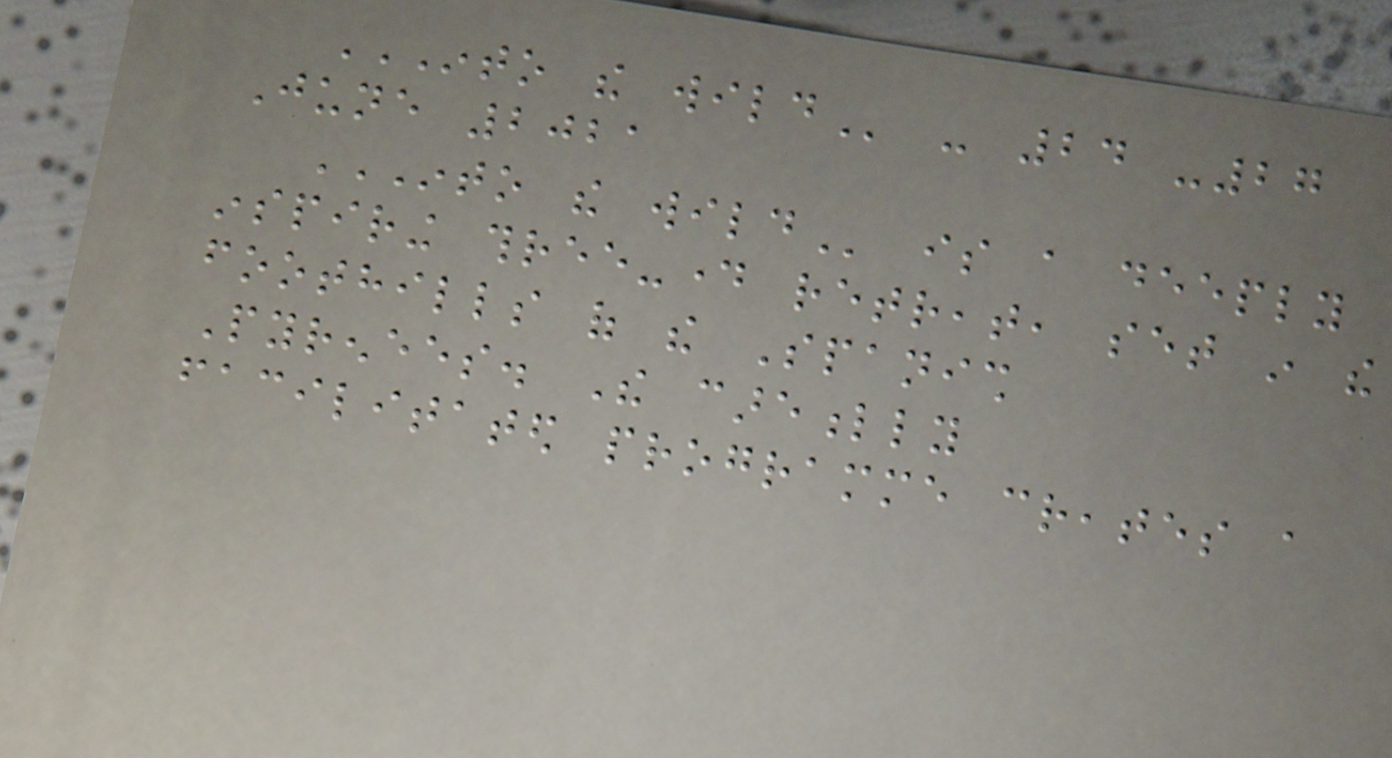INTO THE WILD - 24 -27
June 2021
INTO THE WILD is a deeply
inspiring three-day retreat, set in the
foothills of the Spanish
Pyrenees. The carefully
facilitated programme creates a
